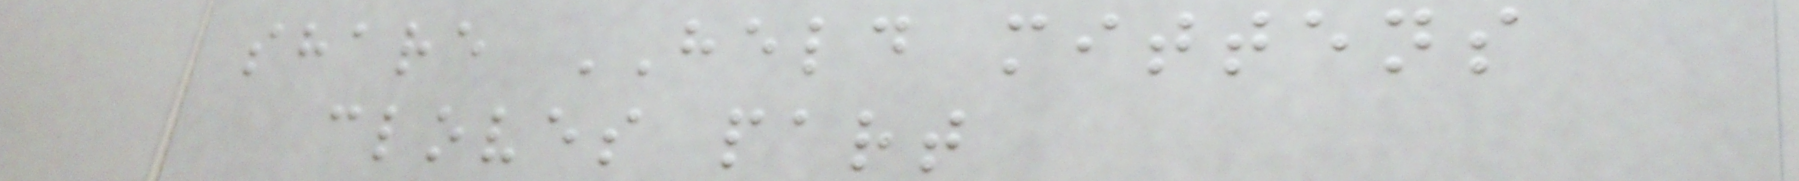share HELD mittens
cloves part
